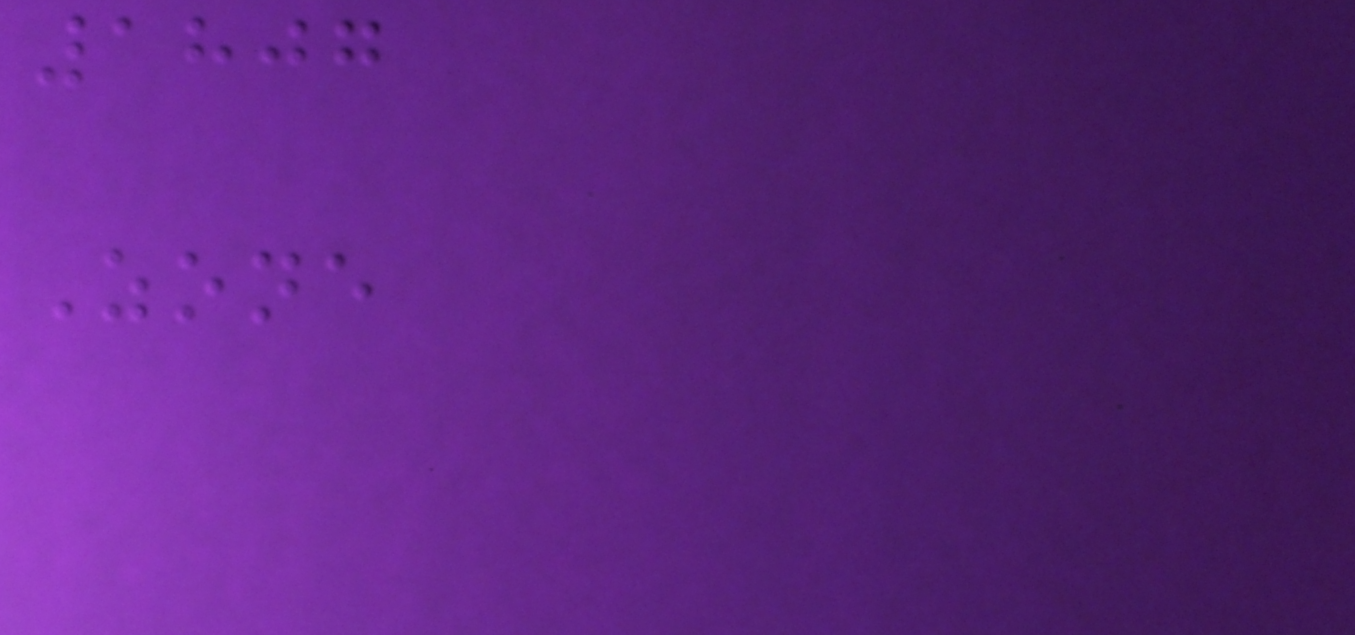1807
Zone
